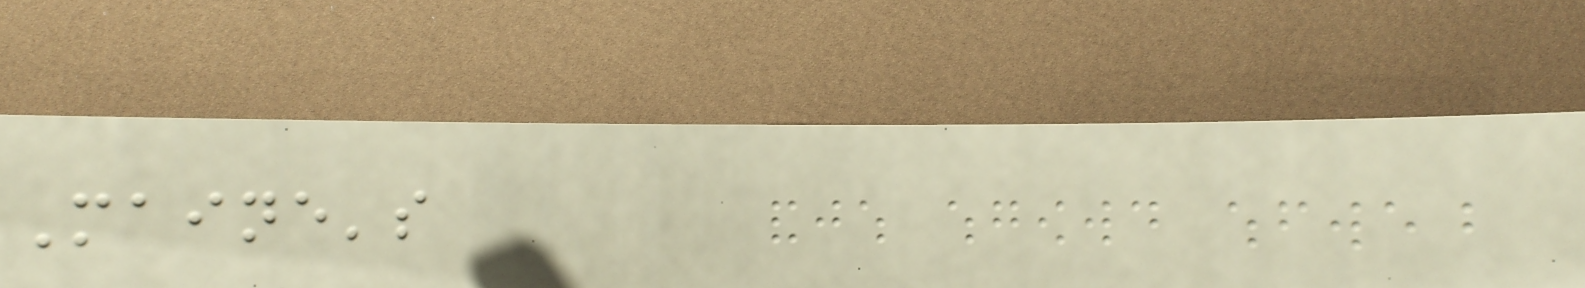Maine's
